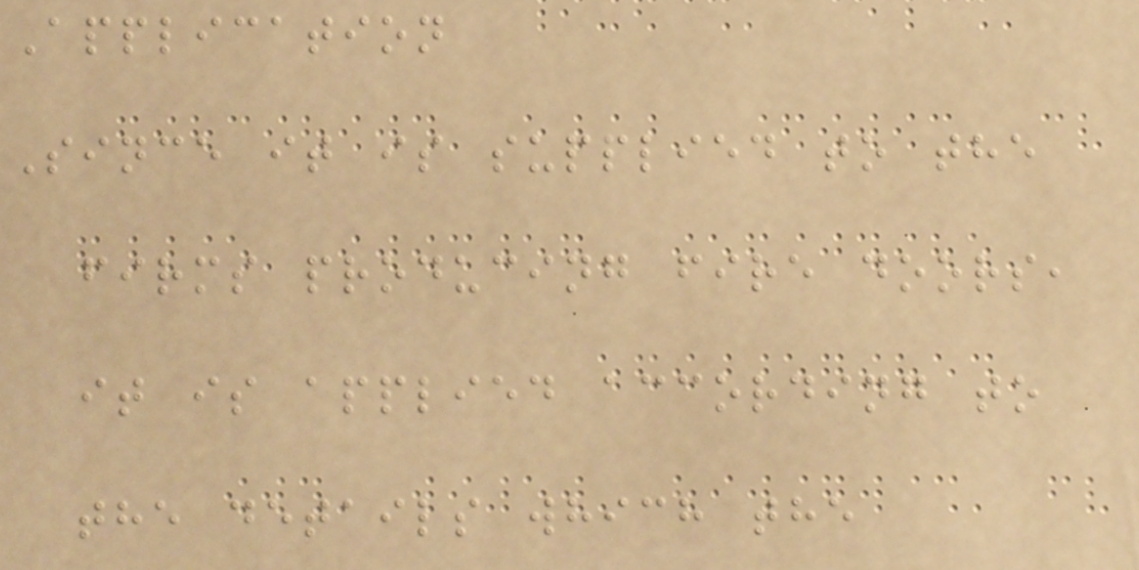Application
Since it is supplied to the
firms producing fire doors,
it is applied according to
the details which the
